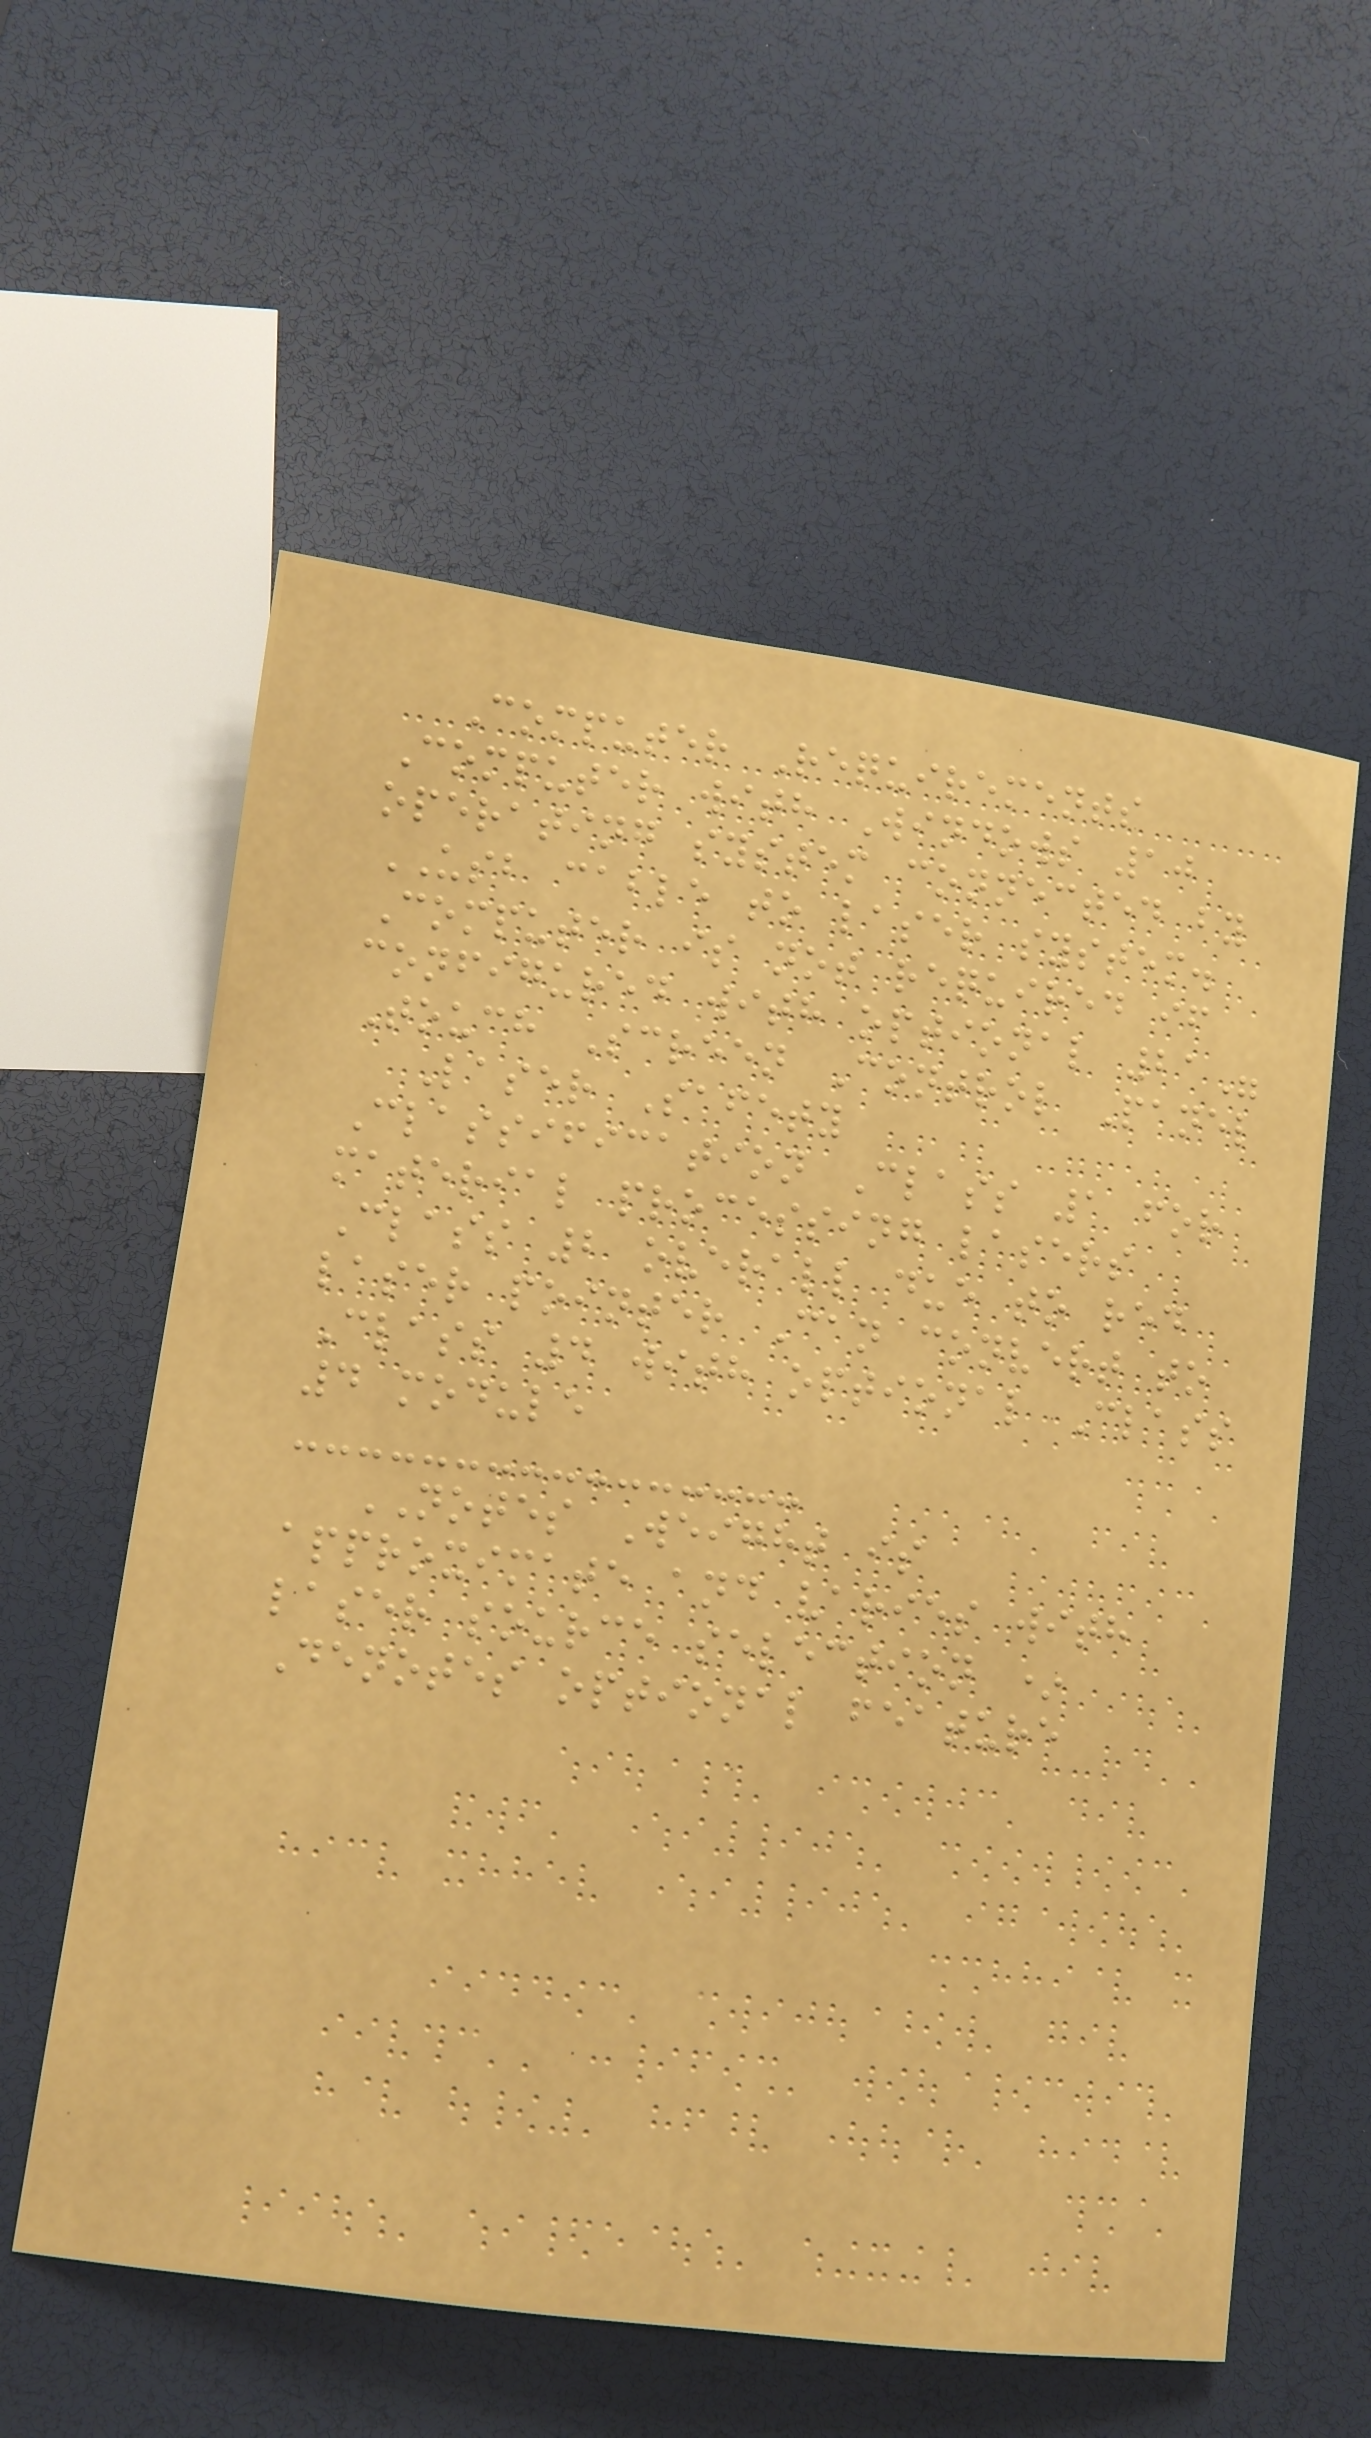Computer Requirements
Computer with Windows 10
operating system connected by
USB cable to laser system.
Computer is not required if
configured with optional 21"
Touch Screen Control Panel
Laser Safety
Classification Class 1 for
material processing lasers
Class 2 overall due to red
laser pointer Can convert to
Class 4 with optional Class
4 module
NOTES Weight is
approximate and varies with
laser source selection *
Denotes optional feature
